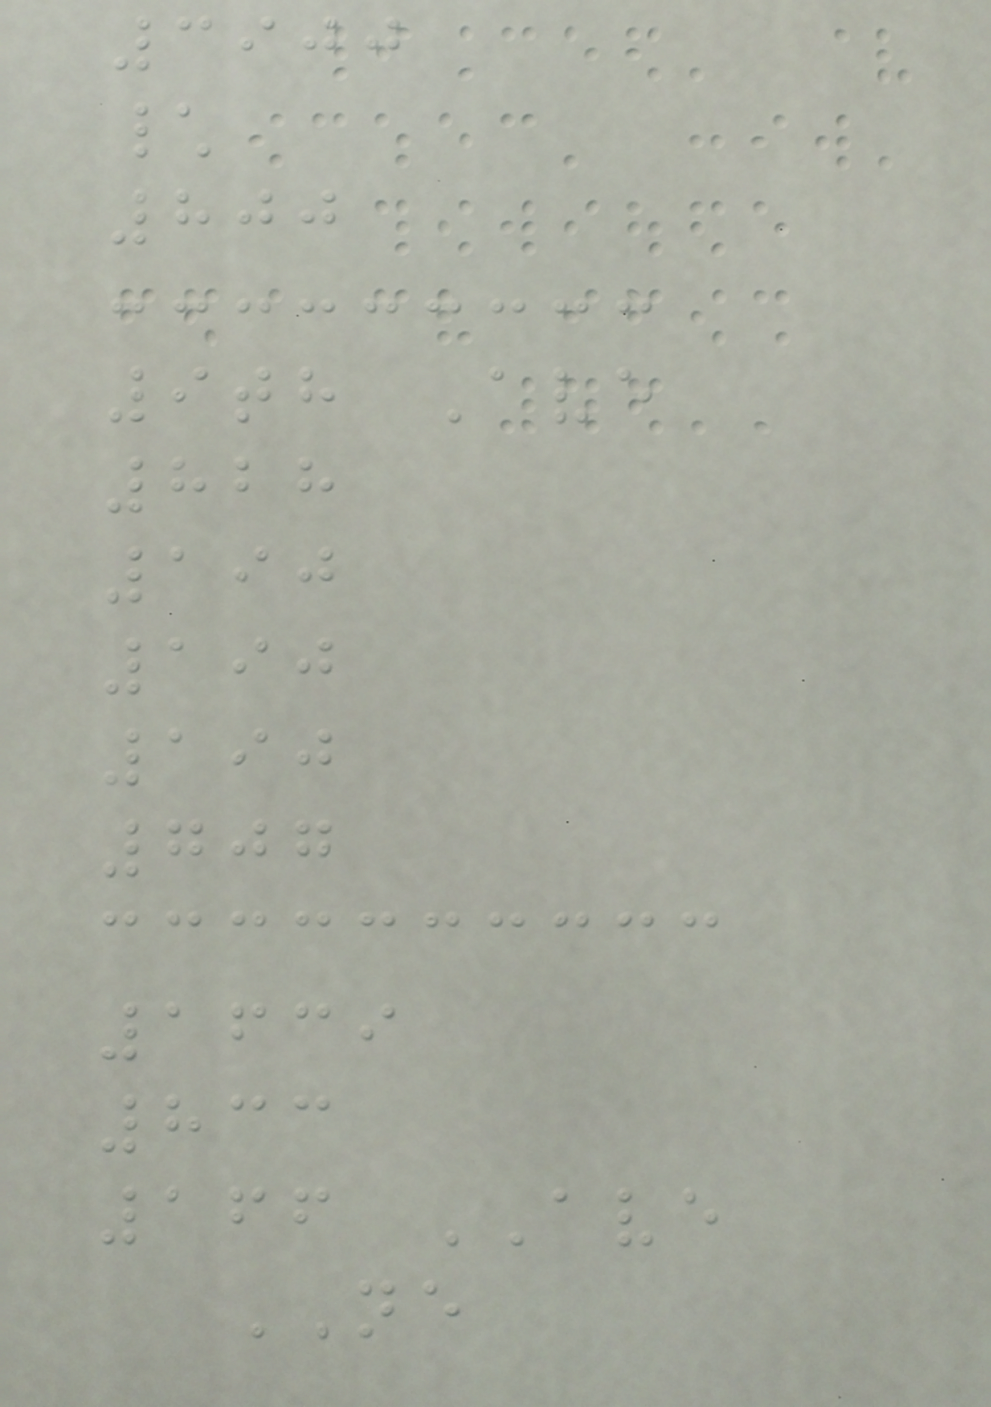3900
\
800
9th Ave
828
190
190
190
707
1639
833
166 AVE
NE
